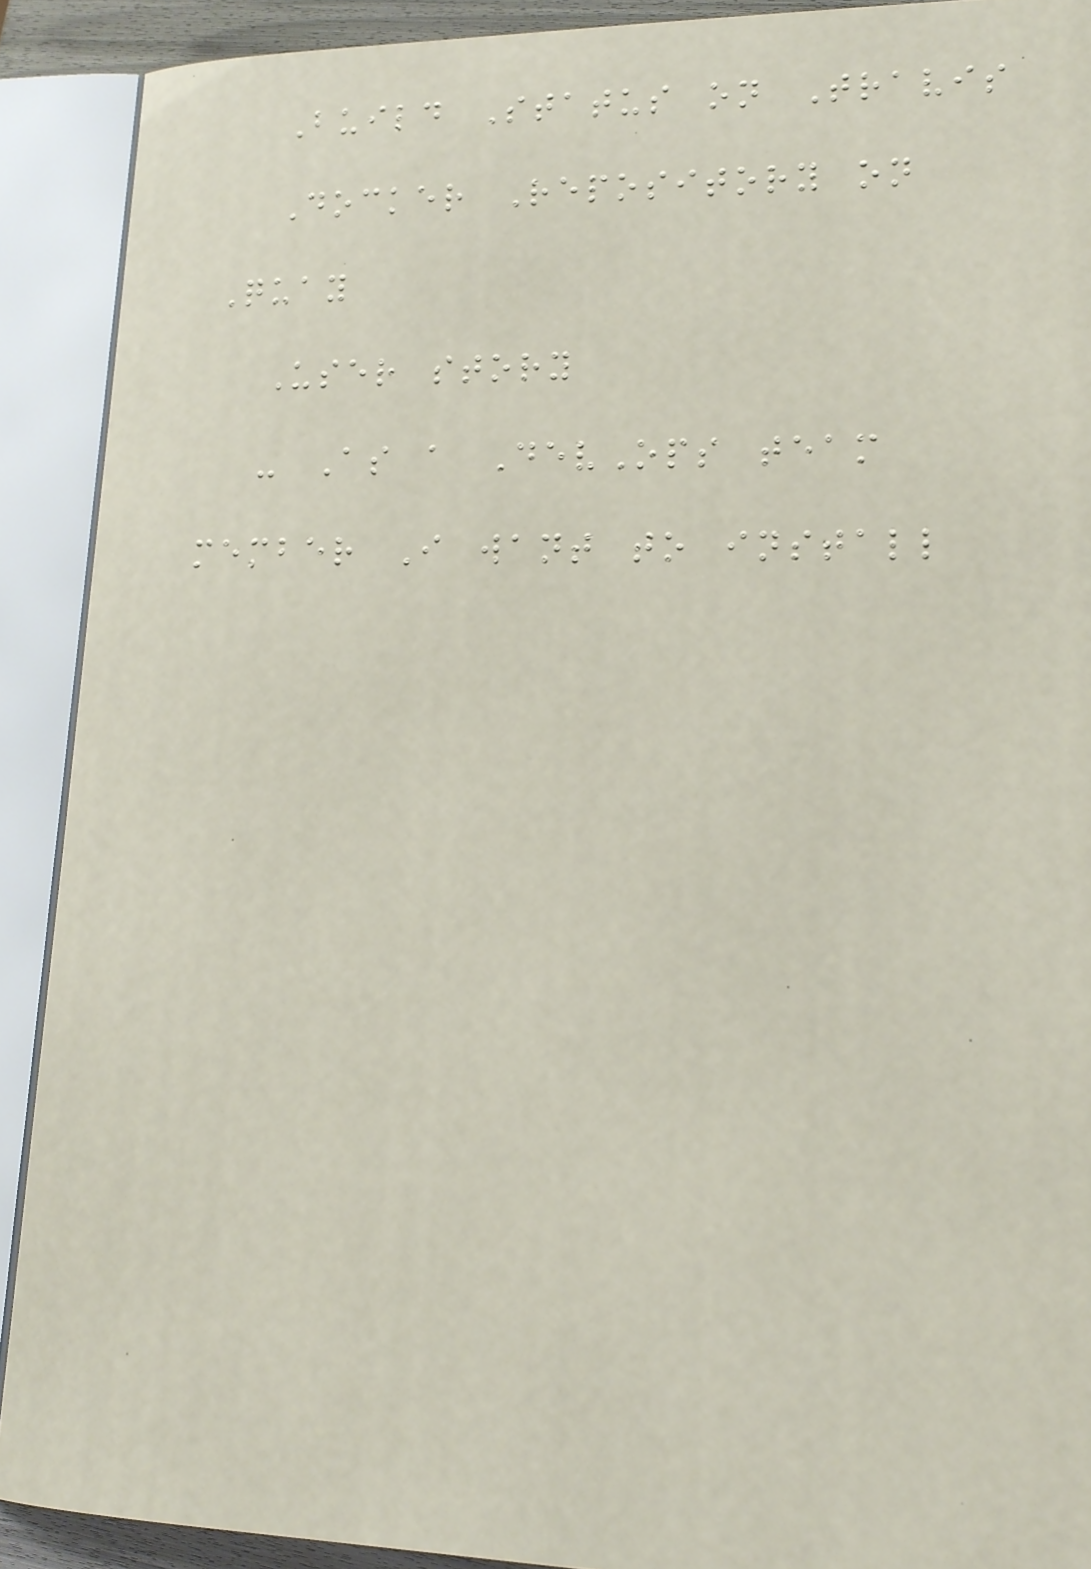Build Status on Travis
Docker Repository on
Quay
User story
- As a DevOps team
member I want to install
